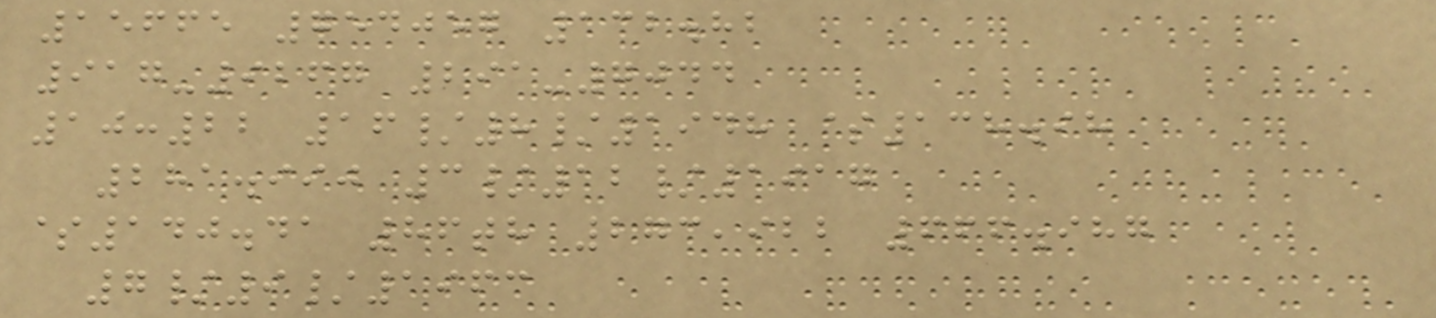15665 754057 132.82
917-9267 291-7044
10:22 16/8/1948 $138.98
281.990 3/12/1917
$140.41 86th 273,922 666.987
7/9/1963
